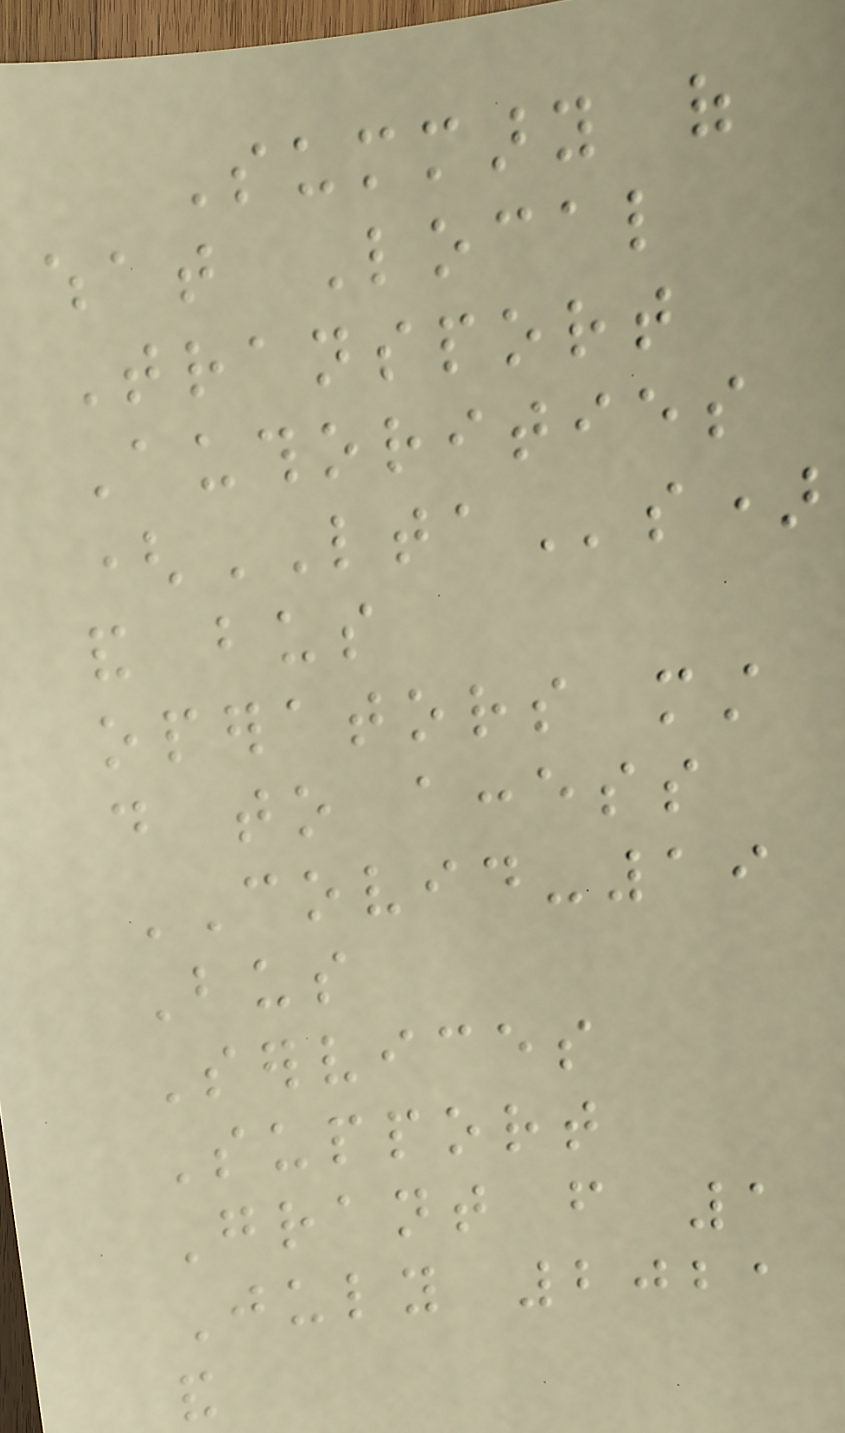Summary of
what Local
Transport
Authorities
(LTAs)
and bus
operators must
do to access
COVID-19
Bus
Services
Support
Grant from 1
July 2021
and
